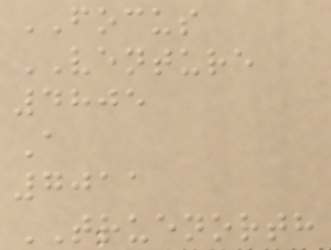FOCUS
VENTURE
4805
A
7011
TRUENORTH
